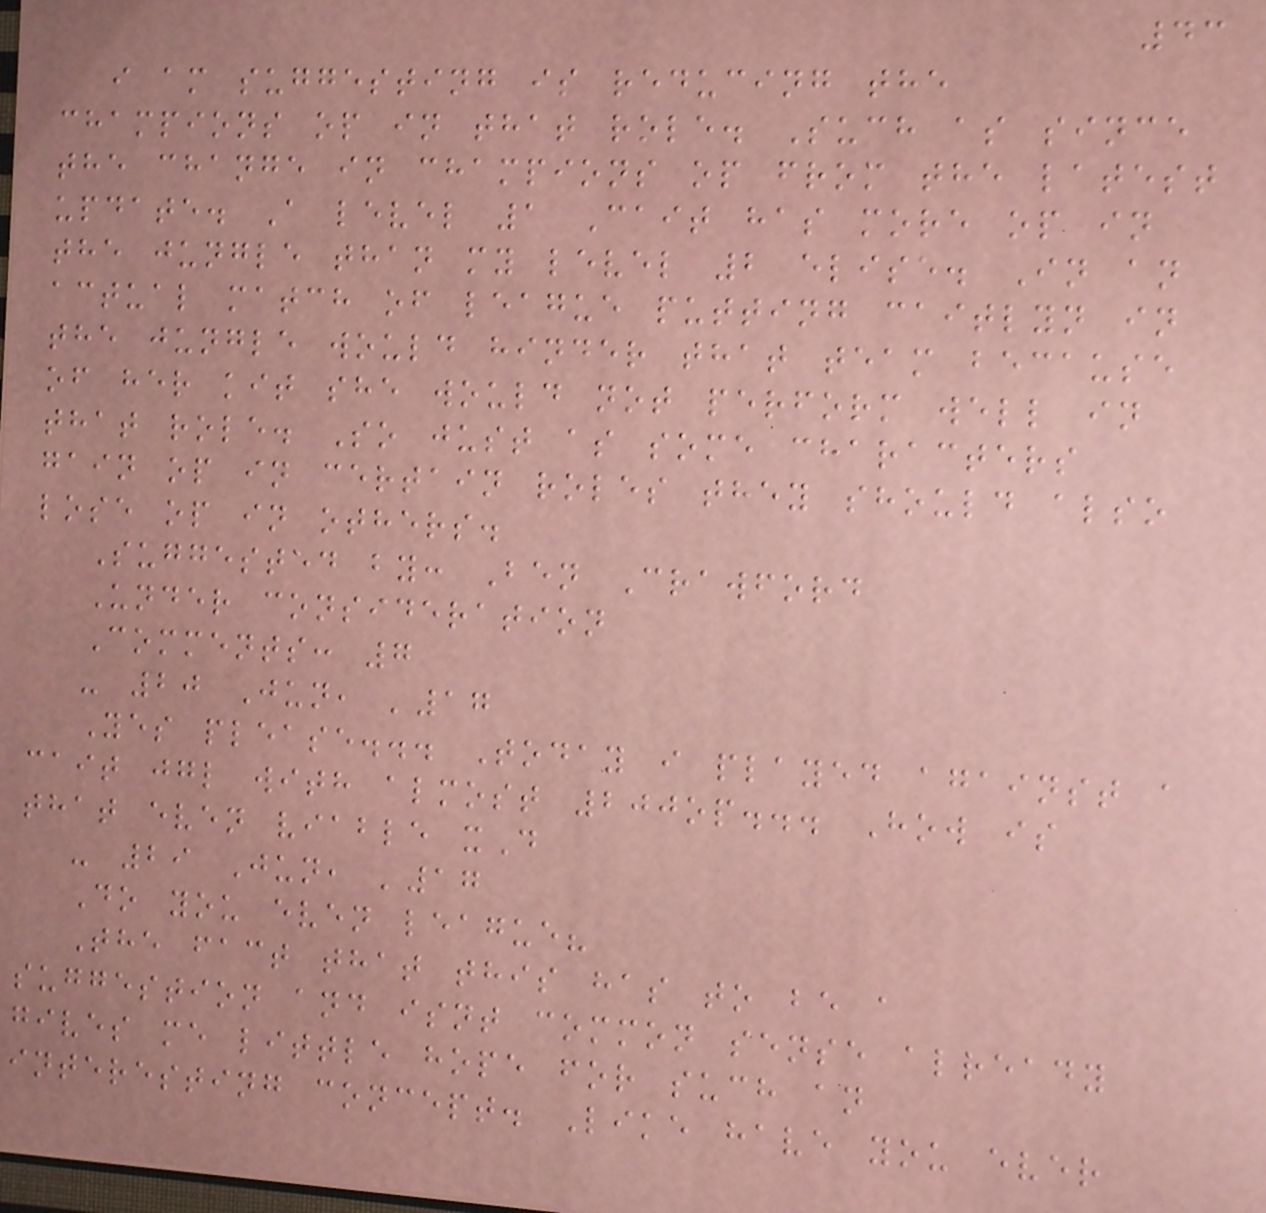43
i am suggesting is reducing the
champions op in that role. Such as since
the change in champions op from the latest
update. A level 1 Cait has more op in
the jungle than my level 2 elise. In an
actual match of league putting caitlyn in
the jungle would hinder that team because
of her kit she would not perform well in
that role. So just as some characters
gain op in certain roles they should also
lose op in others.
Suggested by: Ben Crawford
Under consideration
Comments: 7
- 20 Jun, '17
Yes please... Today i played against a
cait jgl with almost 200op... How is
that even viable xD
- 29 Jun, '17
Do you even league?
The fact that this has to be a
suggestion and isnt common sense already
gives me little hope for such an
interesting concept. Like have you ever
